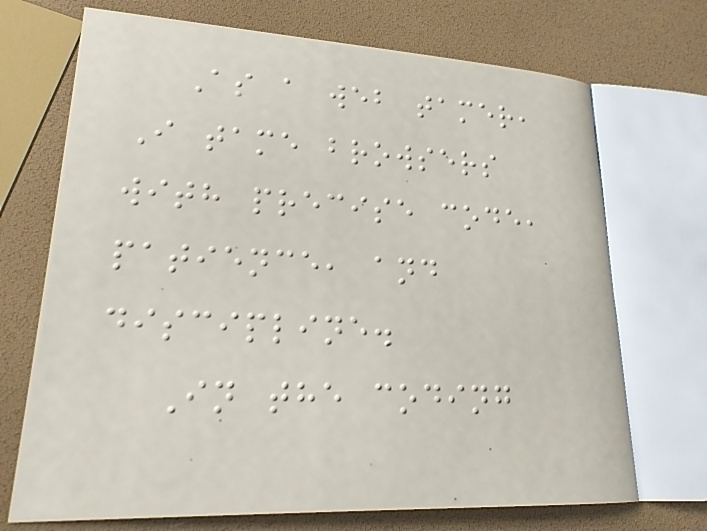As a web tamer,
I tame browsers
with precise code,
patience, and
discipline.
In the coding
